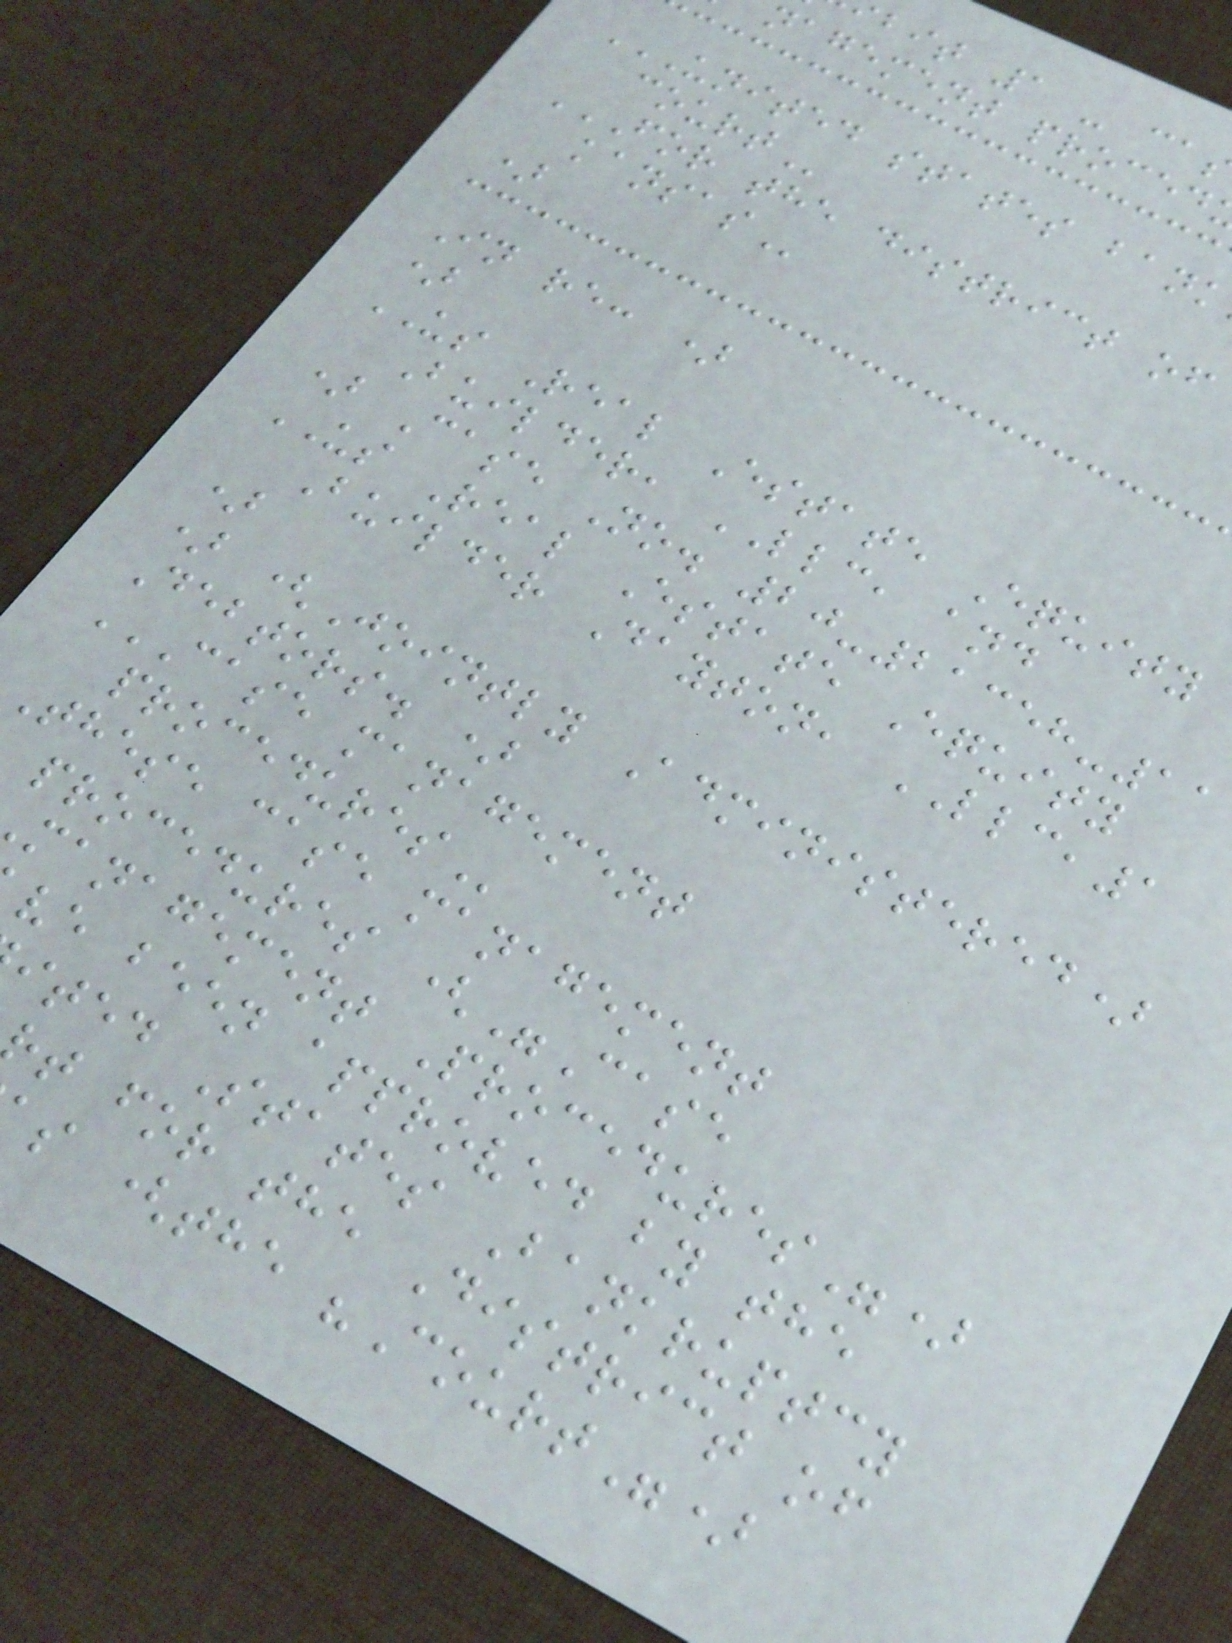bit 1 -
nagement
FOR THE DISTRICT OF
)
In re: )
)
US Real Estate Equity
Builder, LLC, and
) Case No. 20-21358-11
US Real Estate Equity
Builder Dayton, LLC,1
)
) (Jointly Administered)
Debtors. )
CASE MANAGEMENT
These case management
procedures ("Case
management Procedures")
ve been approved by the
ited States Bankruptcy
t for the District of
s (the "Court")
